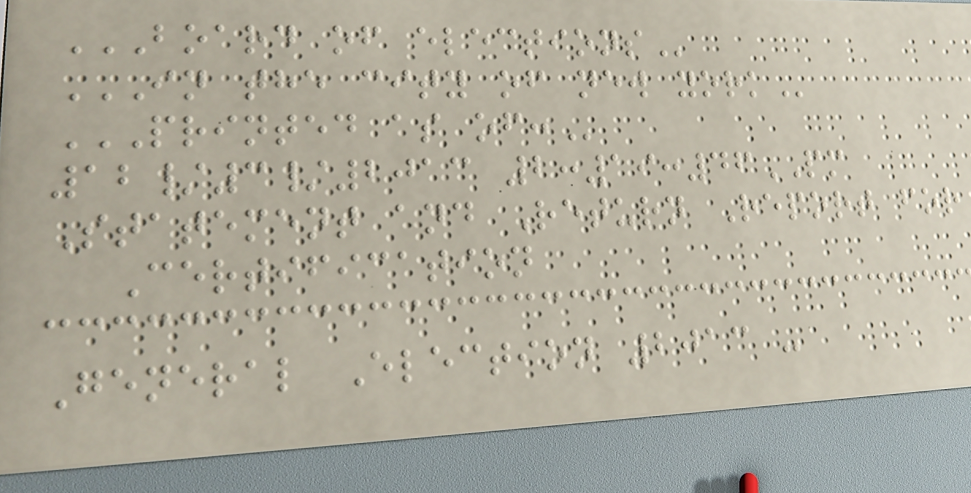BOARD OF ELECTIONS
IN THE CITY OF NEW YORK
PRINTED AS OF:
12/3/2013 2:19:46PM
Statement and Return Report for
Certification
General Election 2013 -
